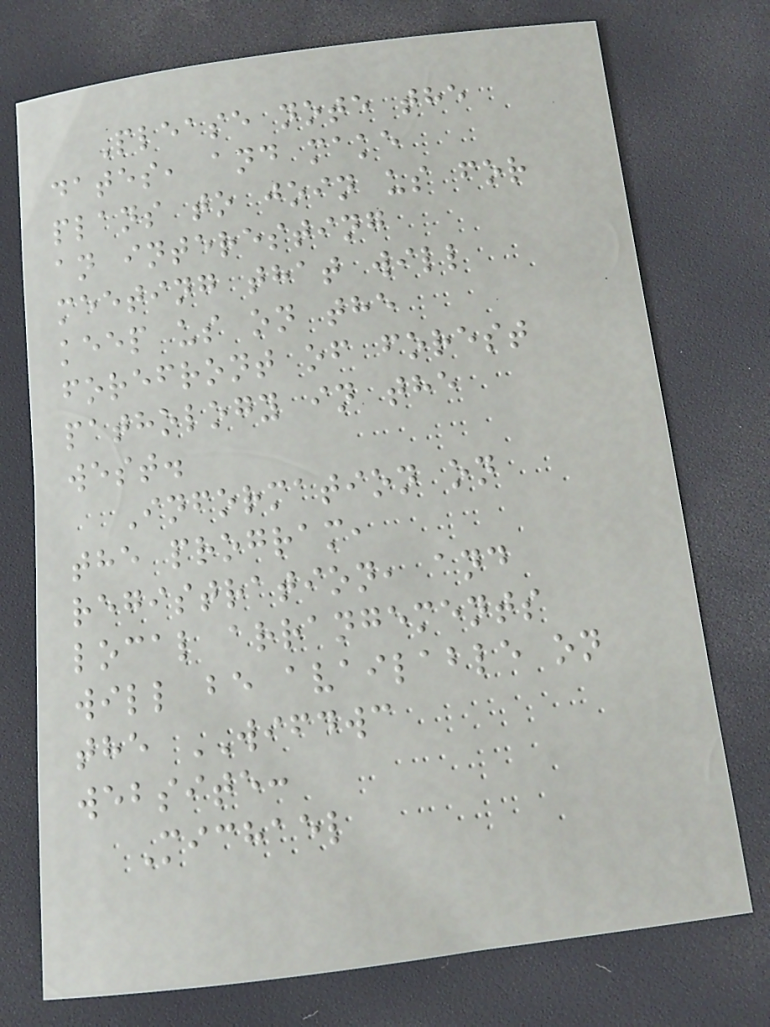Please note the
dates, and make
plans to join us for
an interesting
meeting that will
keep us on the
forefront of forest
pathology in the
west.
Information on
the program,
registration, and
local arrangements
will be available on
the WIFDWC
website:
Michael
